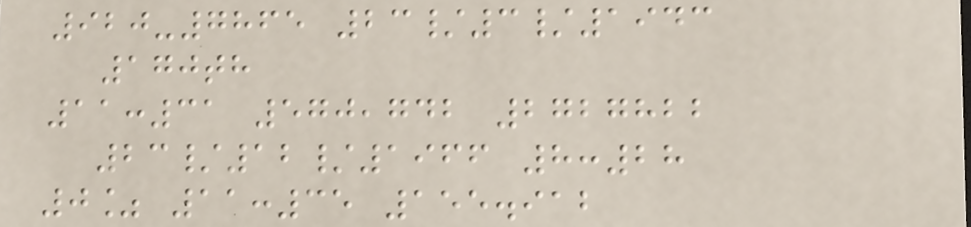920-7865 23/3/1943
170th
11:31 570,742 2727822
23/12/1966 8:28
0% 11:35 155.912
